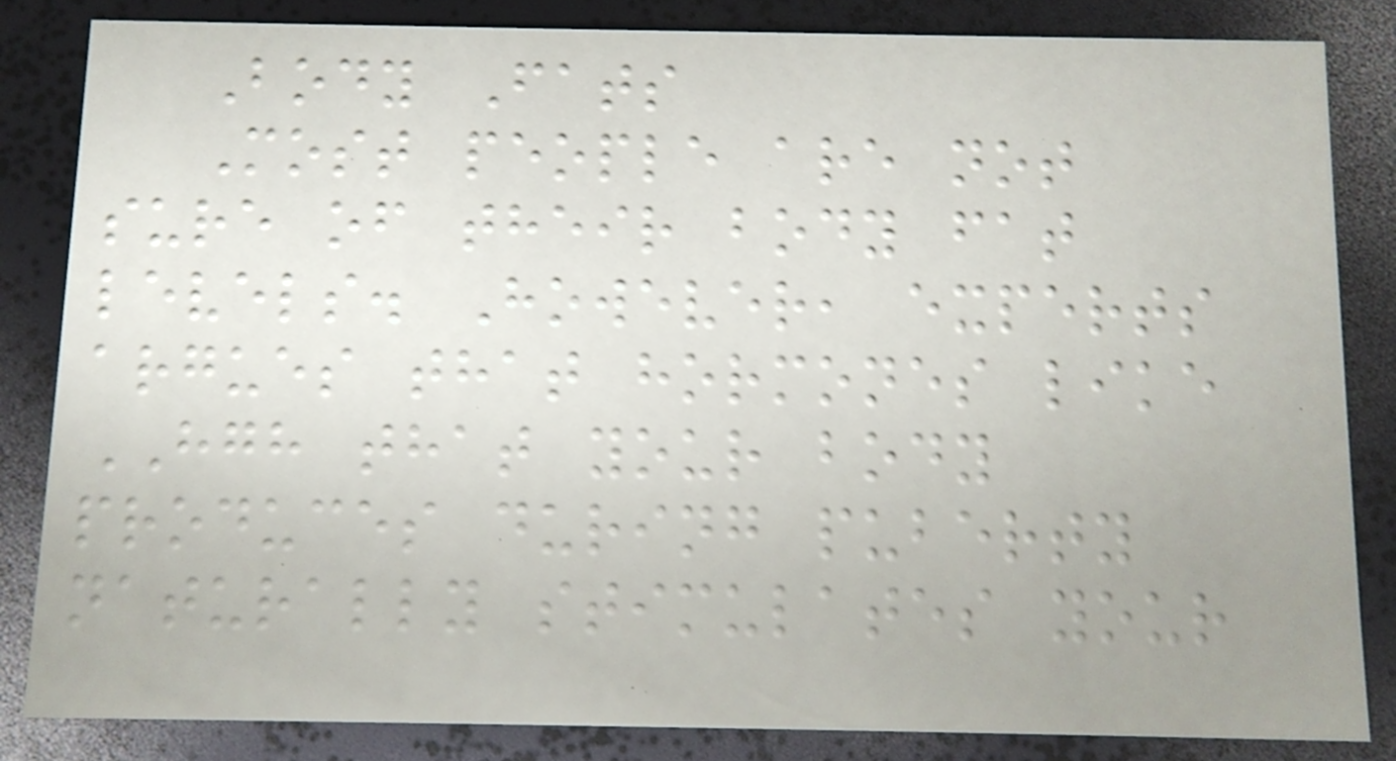Body Fats
Most people are not
sure of their body fat
levels. However, experts
argues that hormones like
HGH that your body
produces during puberty
naturally stimulates your
